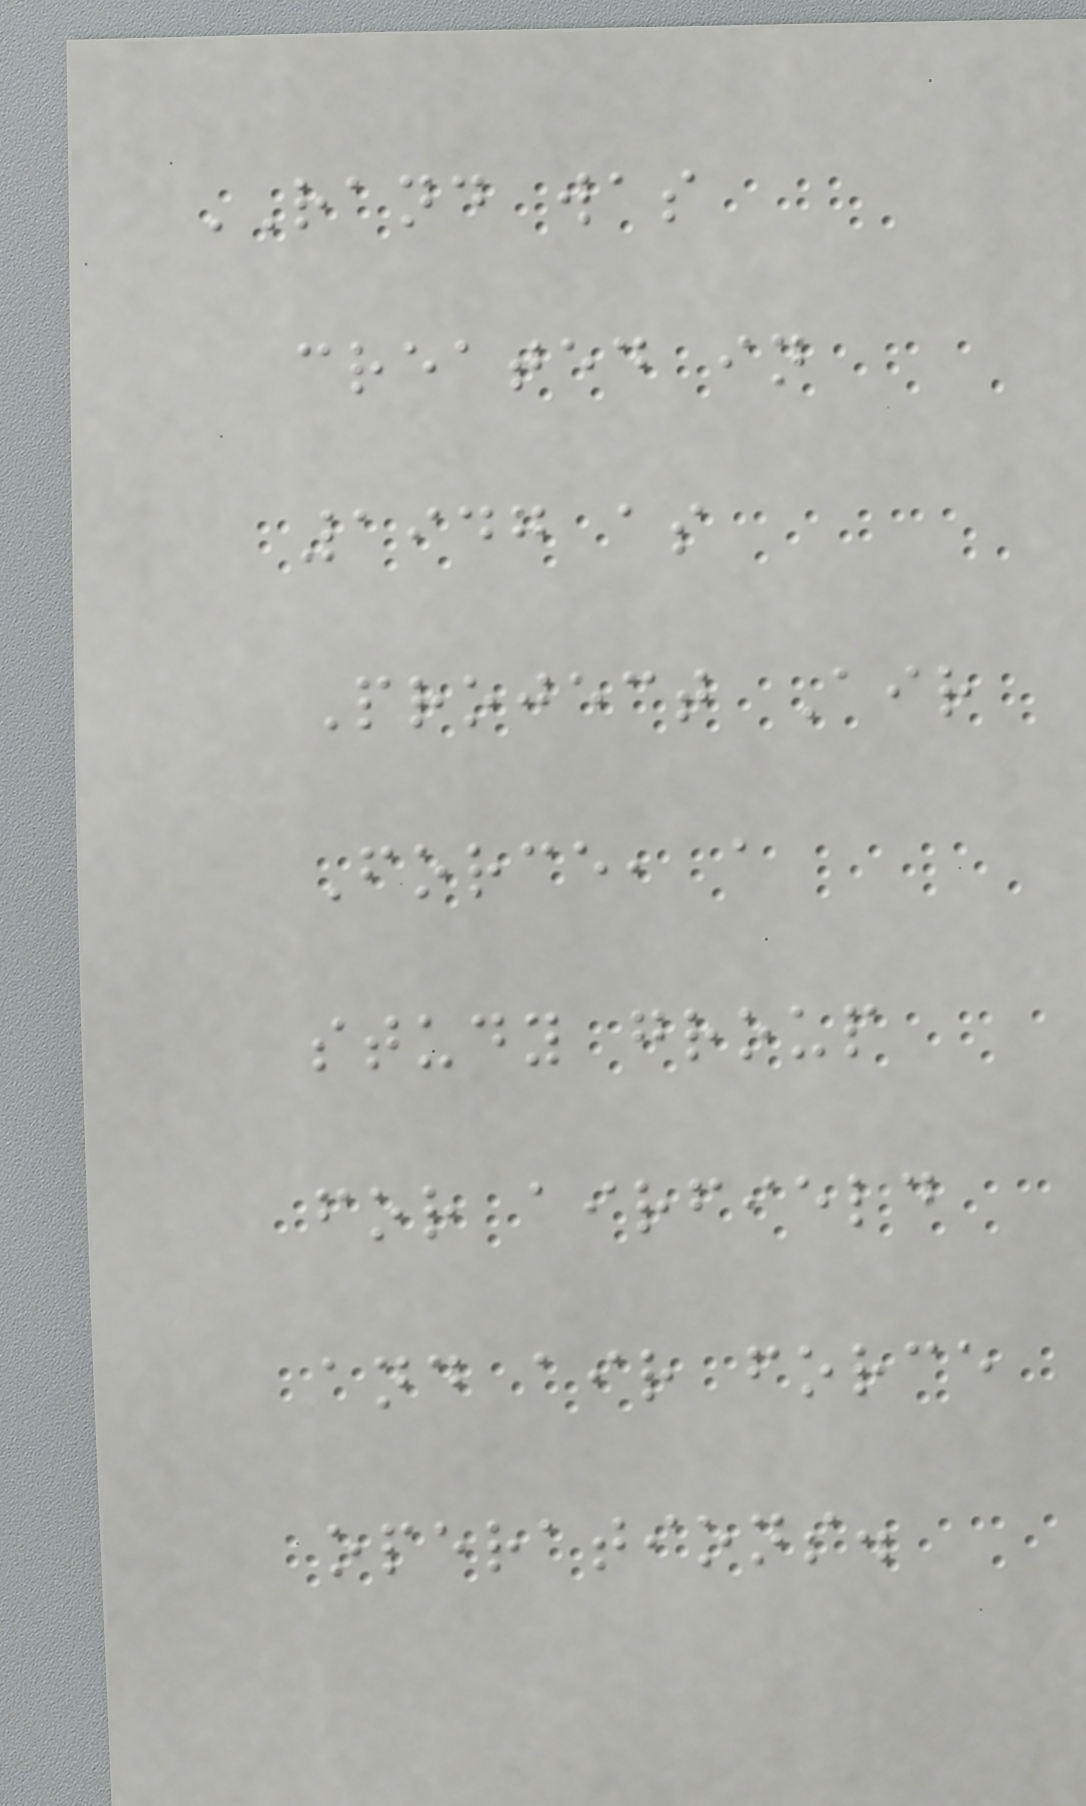RAND was
created in
1947 as
Project Air
Force, a
study group
for airfield
and air force
operations.
